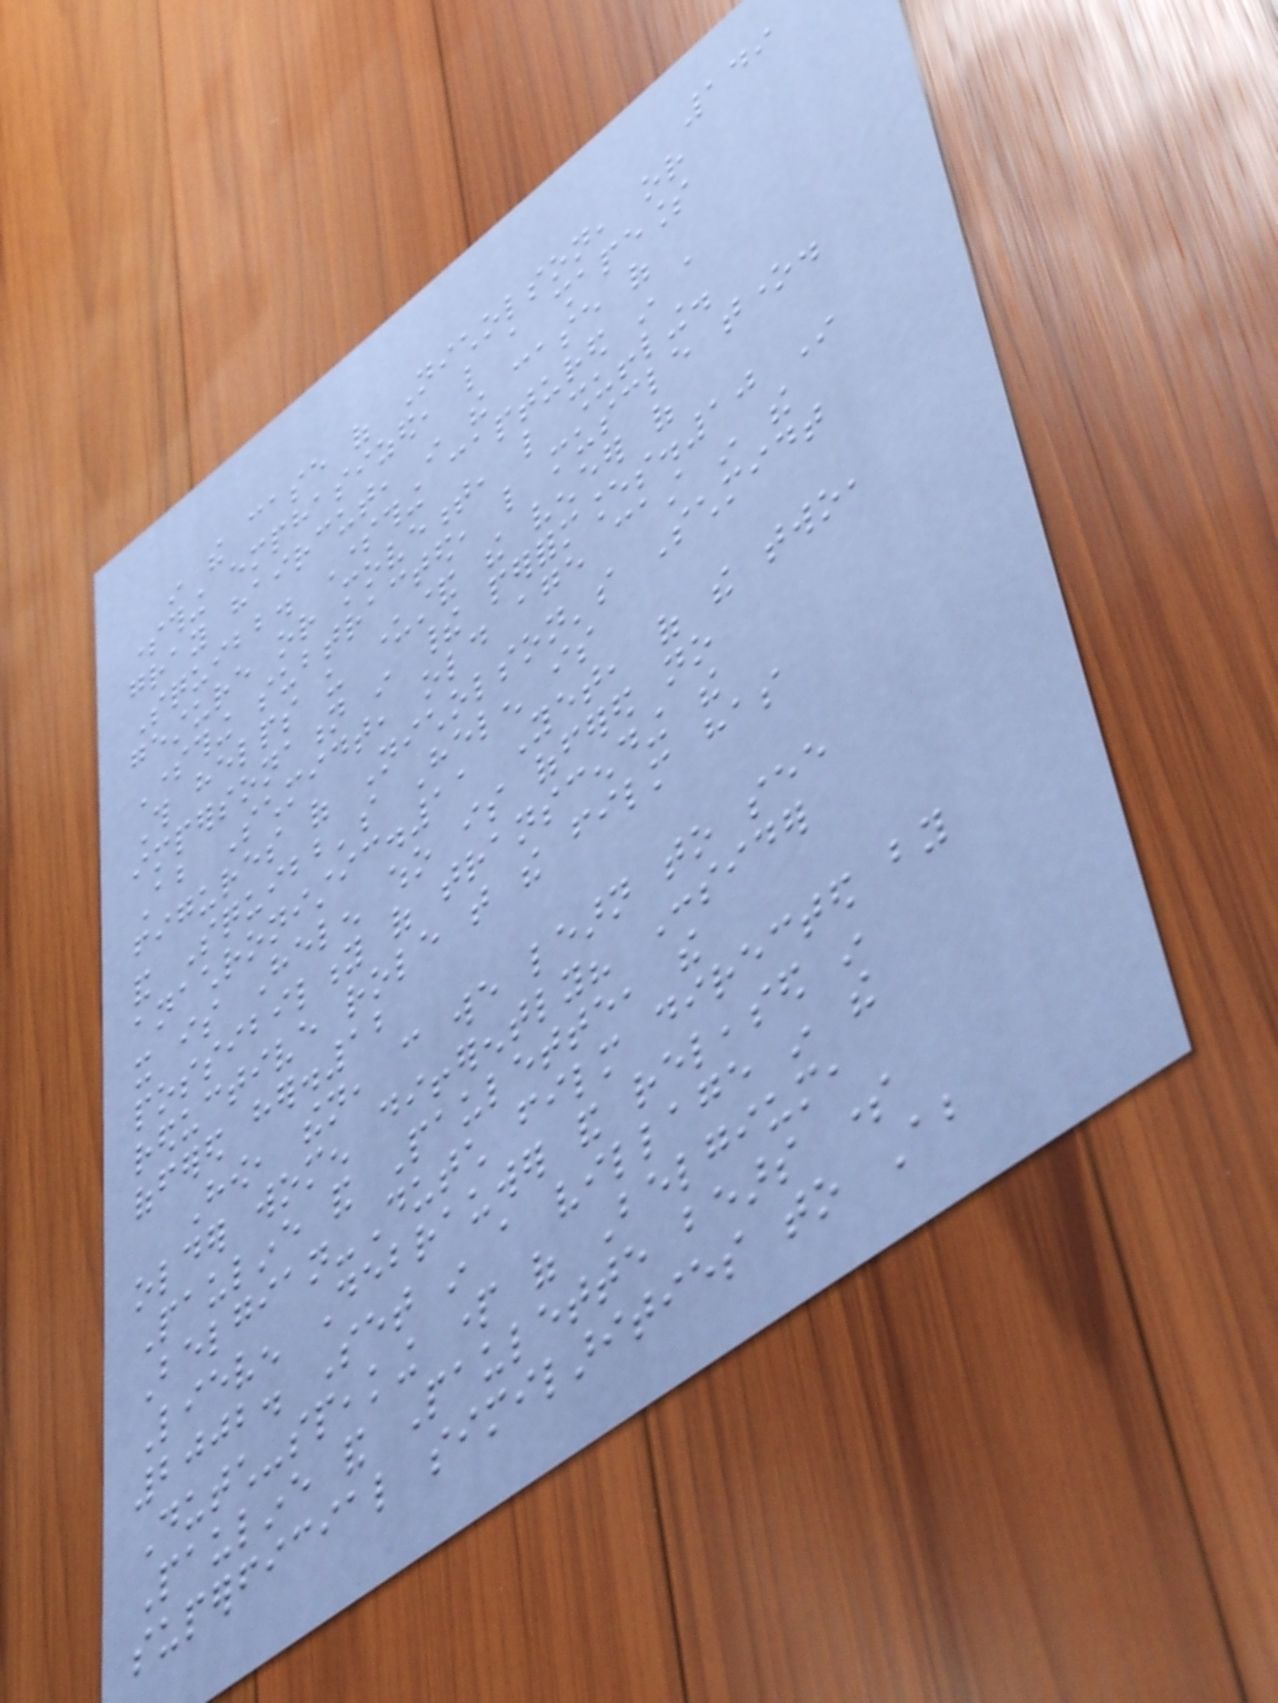149
in the case of Nicholson, or
something emphasized, like a shapeless
gray haircut, in the case of
Squibb. Something captured in a
gesture or movement, like shuffling.
Something subtracted, like muscle tone.
This helps us understand the veneer of
impersonation in their performances.10 In
About Schmidt, old age cast in the
figures of Nicholson's Schmidt
and Squibb's Helen is
anachronistic.11 Yet, of the two,
it is Helen who is offered no
possibility of transcending the
reductive role that the film has
offered her.12
How, then, can we learn to see
older women differently? Consider
Pauline and Paulette, the
Belgian-Dutch film directed by
Lieven Debrauwer and released in
2002. Set in a village in the
Dutch-speaking part of Belgium,
Pauline and Paulette bears some
superficial similarities to About
